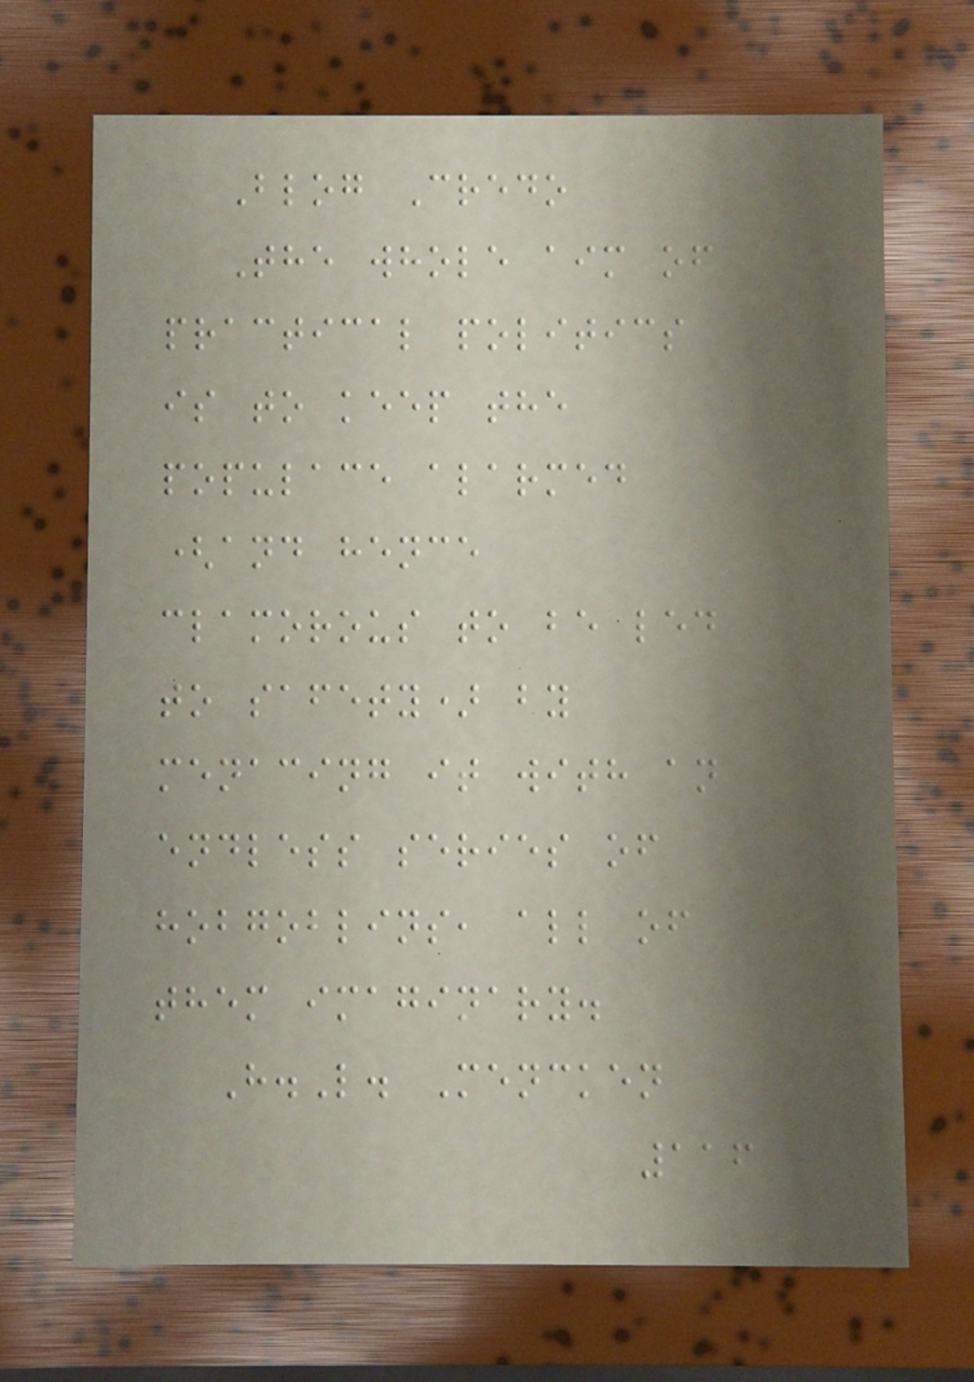Blog Credo
The whole aim of
practical politics
is to keep the
populace alarmed
(and hence
clamorous to be led
to safety) by
menacing it with an
endless series of
hobgoblins, all of
them imaginary.
H.L. Mencken
116
